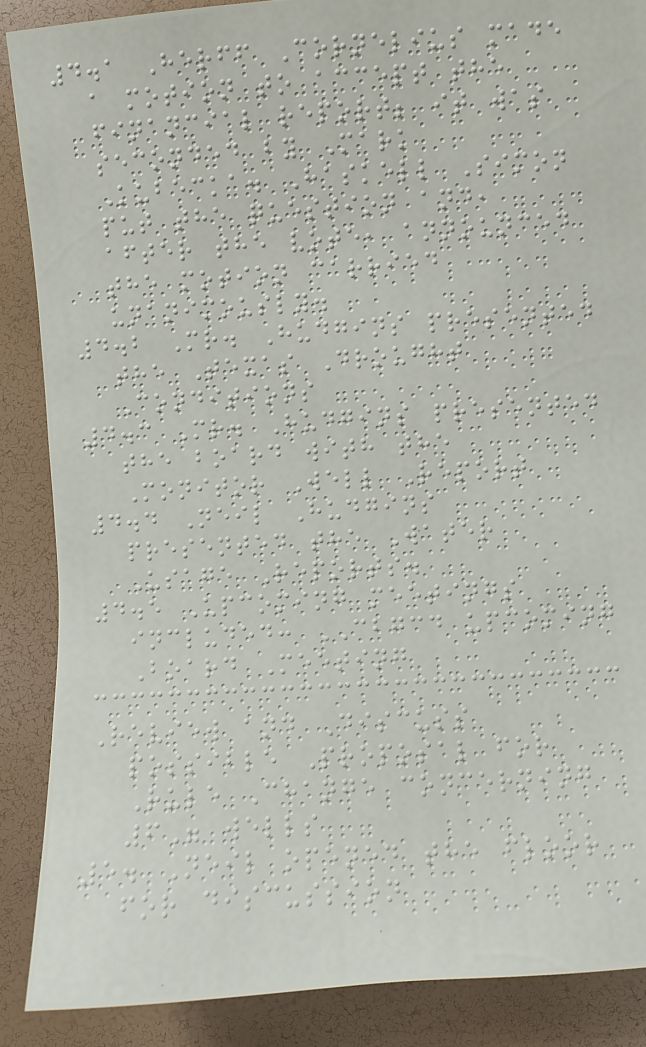4.1 Herff Cornelius made
a motion to accept the
financial report; it was
seconded by Mark
Kubecka. Haskell Simon
put the question and,
after the vote, announced
the motion carried
unanimously.
4.2 Mr. Hudgins presented
the Texas Drought
Conditions
4.3 Mr. Hudgins presented
the board with the
Monitor Well Report
4.4 Neil Hudgins
presented the Water
Usage Reports.
4.5 Upcoming meetings
included: CBGCD upcoming
Board Meeting
Review and Discuss
possible Proposal for
Rule Change concerning
6" wells
5. Neil opened the floor
for discussion
